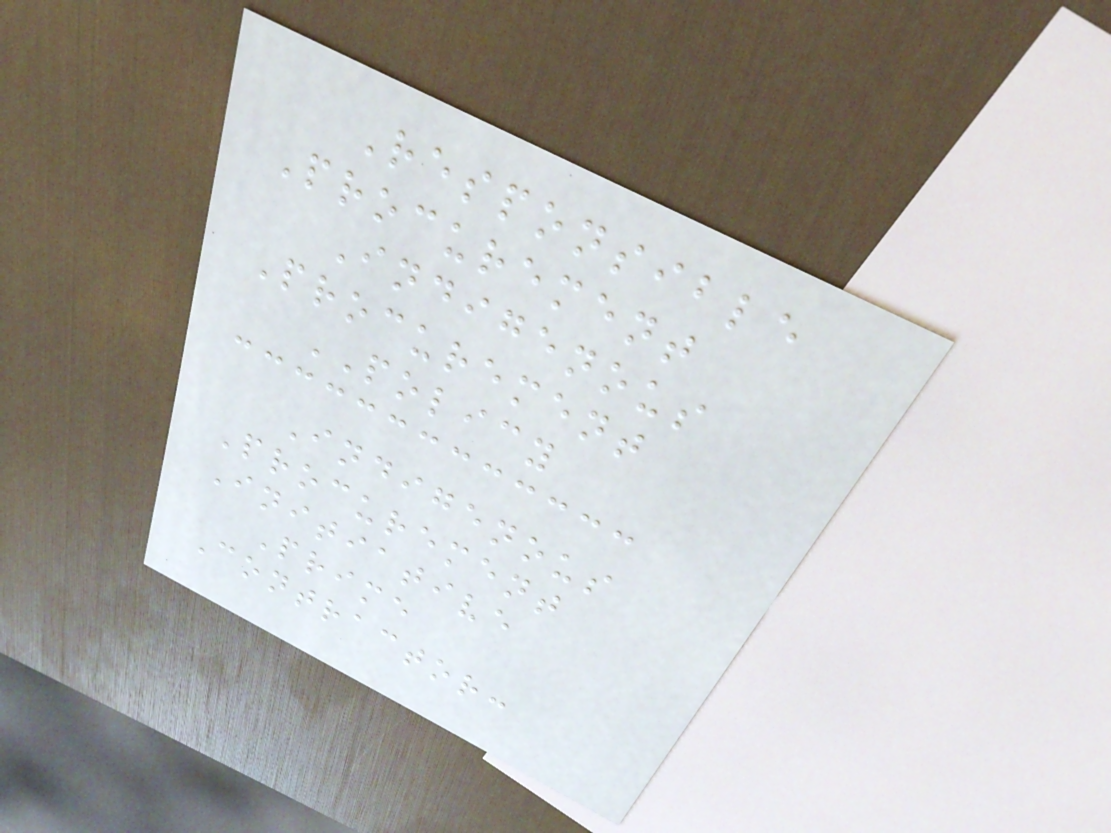Responsible
Procurement
Indigenous
Procurement
POLICY
Indigenous
Procurement
Initiative
Prime
Contractor:
